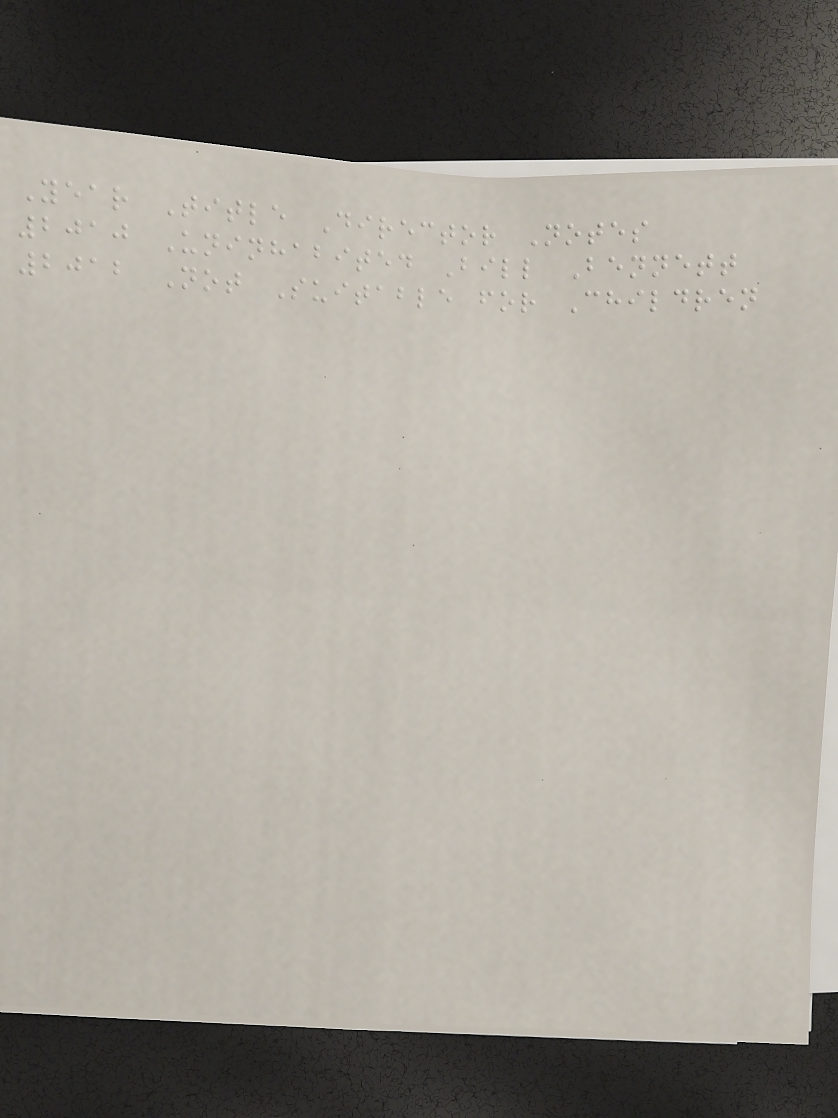Year Title Director Notes
2010 Uninhabited Bill Bennett
2012 Not Suitable for Children
